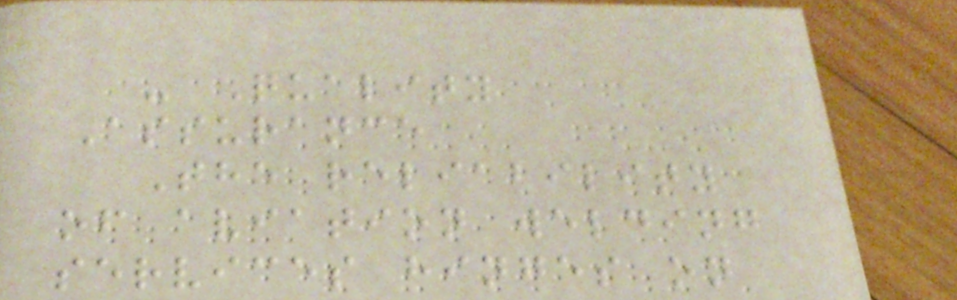- Quality
Assurance
The reliability
of aviation welding
services hinges on
